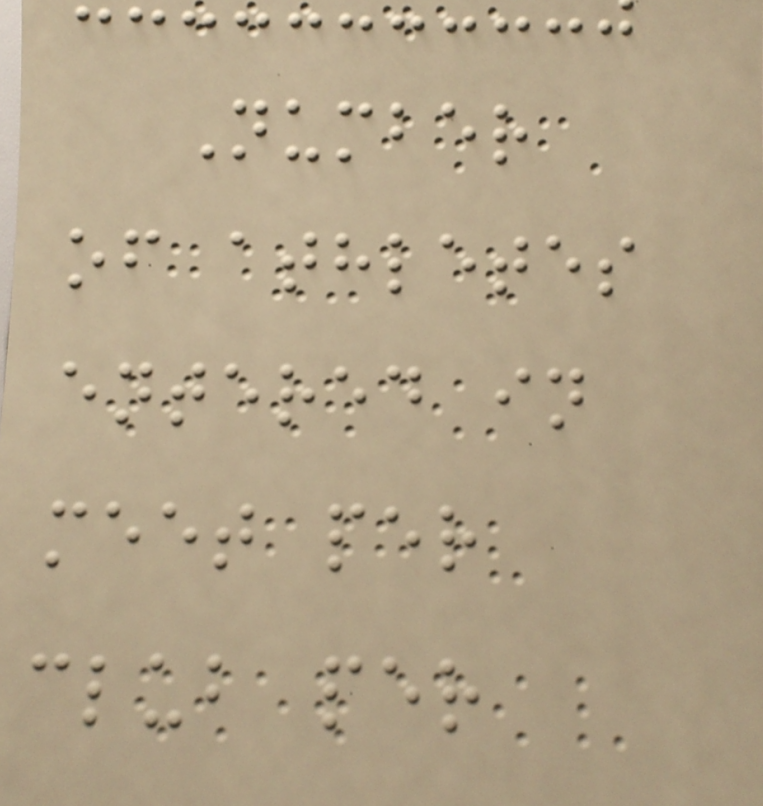Number
of athletes
entered in
meet per
club per
